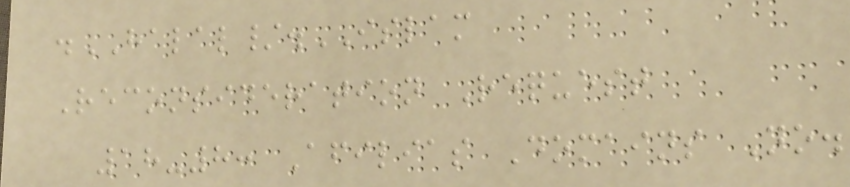.HALAL/.ISLAM
Reconsideration Request
18-8: Afilias Domains No.
